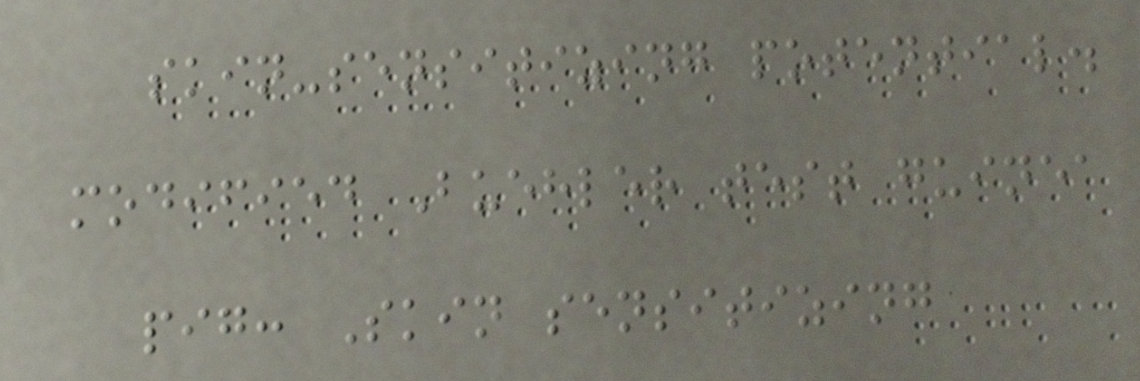skin-sensitizing potential.
modified Buehler test guinea
pig: Skin sensitizing
